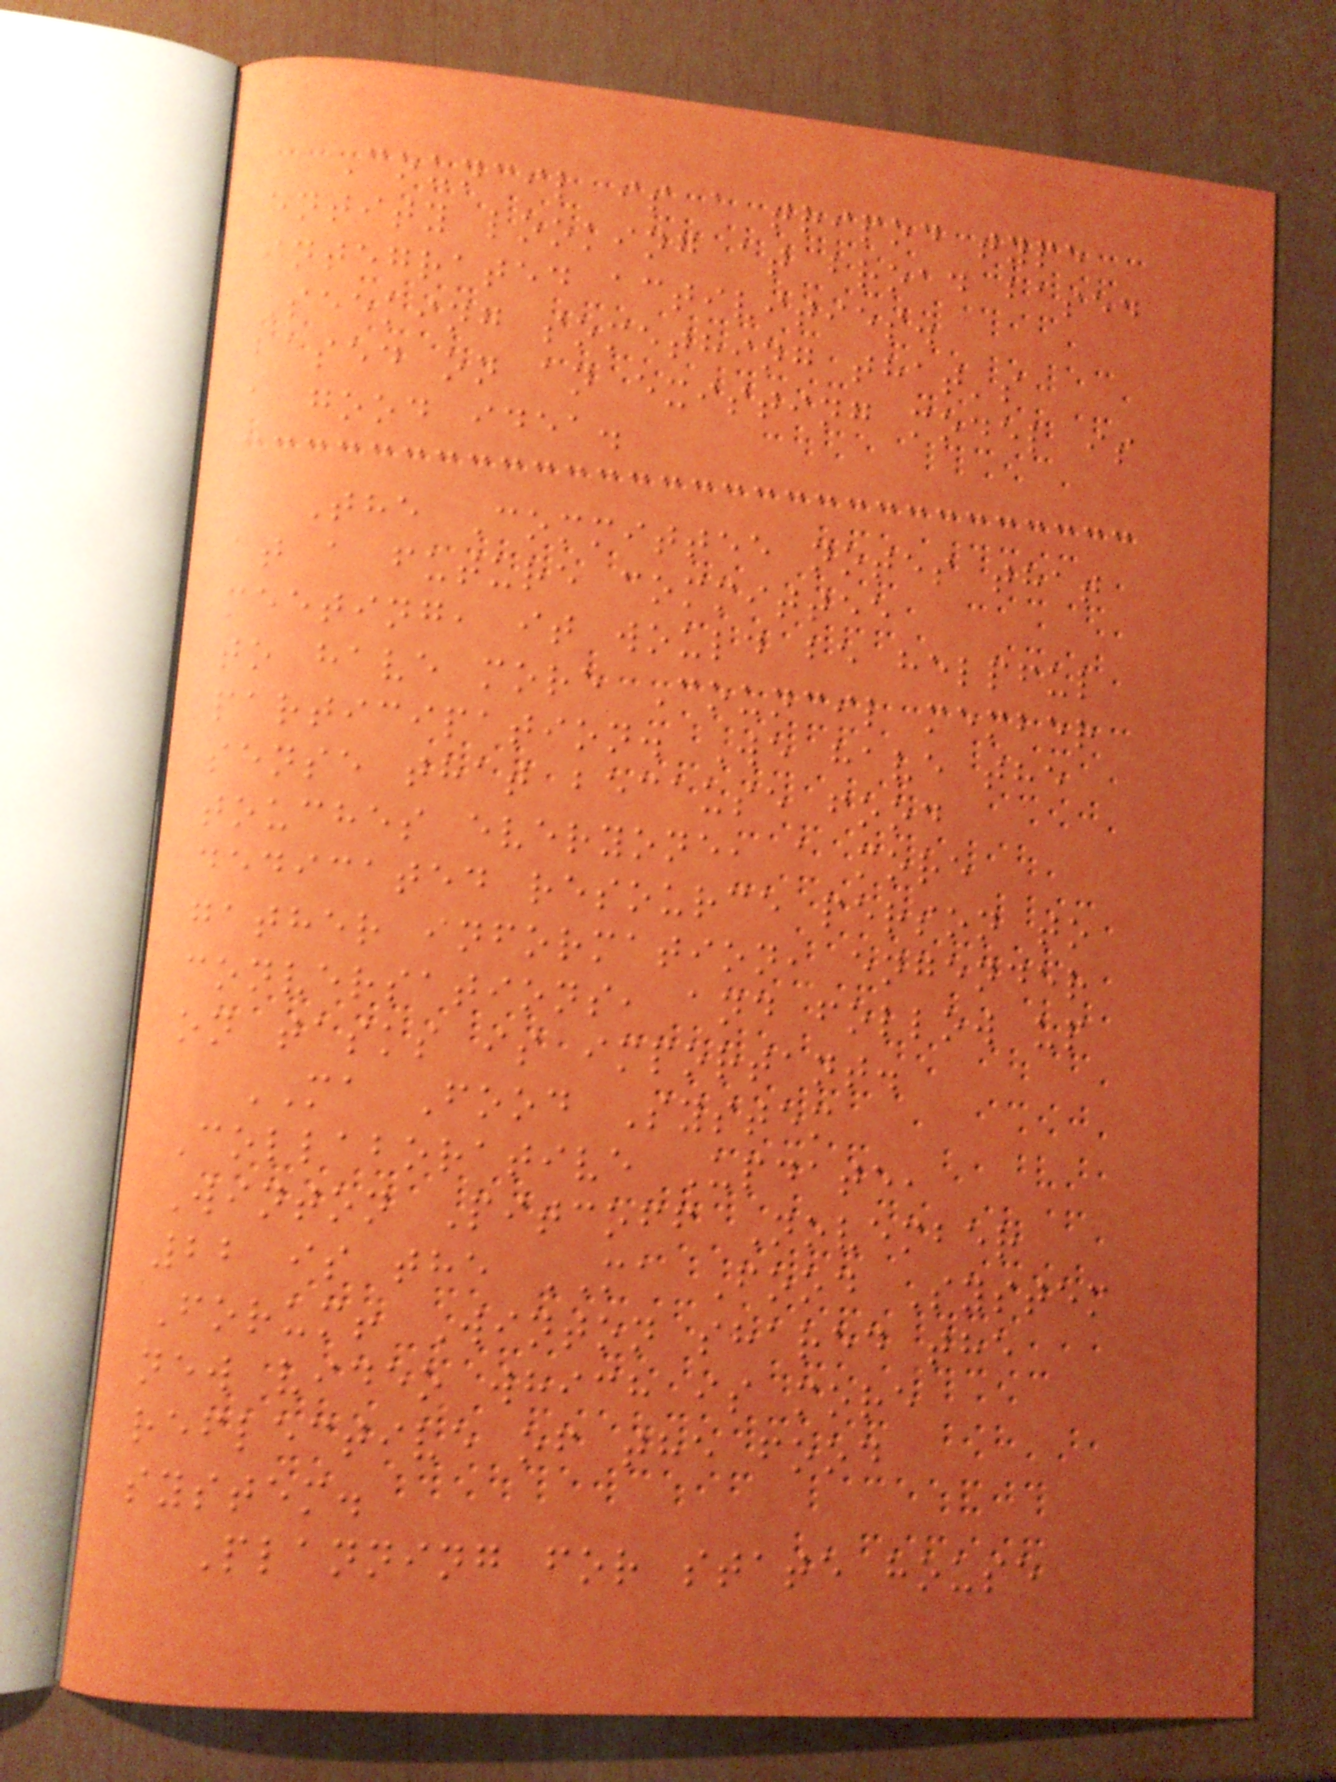Council is a tripod type
entity looking at broad based
integrated activities.
Seeking something that's
based on an existing model is
a good idea.
The Committee notes that
at a future committee
meeting, it would be helpful
to have more Council member
participation. We have the
sense that because food
touches everyone, a more
dedicated resource person to
gather information, engender
conversations, and follow up
on tasks is important.
MA Food System
Collaborative Update,
Winton Pitcoff November
22 is the MA Food System
Forum! Winton shared the
new video which is more
reflective of the food
system.
Planning for state house
